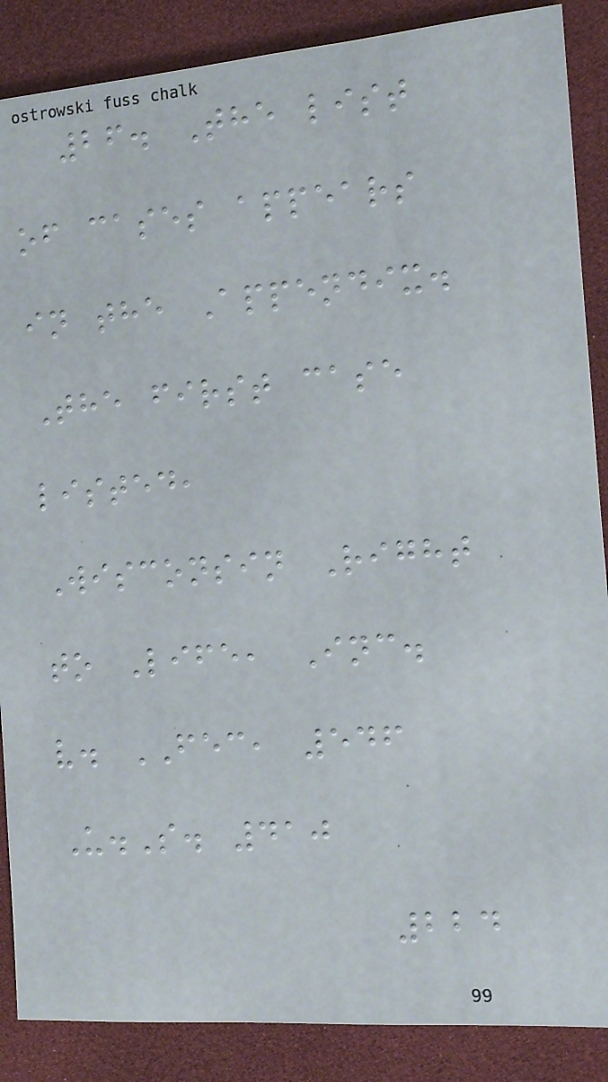26. The list
of cases appears
in the Appendix.
The first case
listed,
Wisconsin Right
to Life, Inc.
v. FEC, 546
U.S. 410
224
